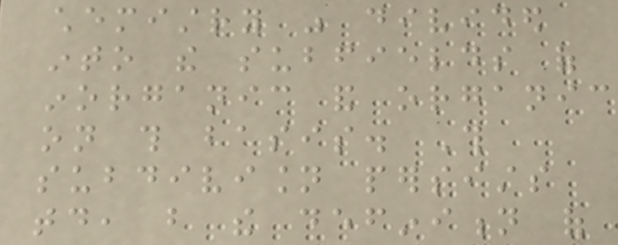chemistry was divided
into the subfields of
inorganic and organic
on this basis. This
subdivision persists
today, but the definition of
